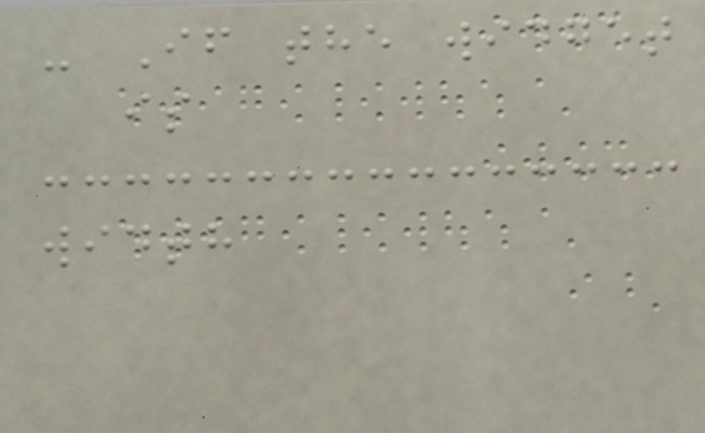- If the widget
is
width
